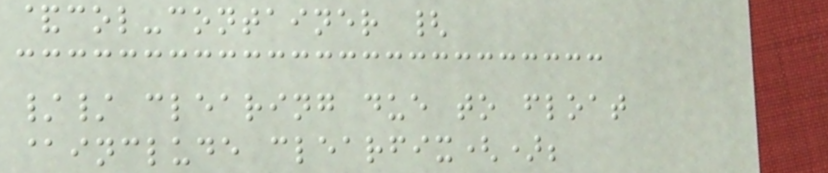&col-container {
// clearing due to float
@include clearfix();
